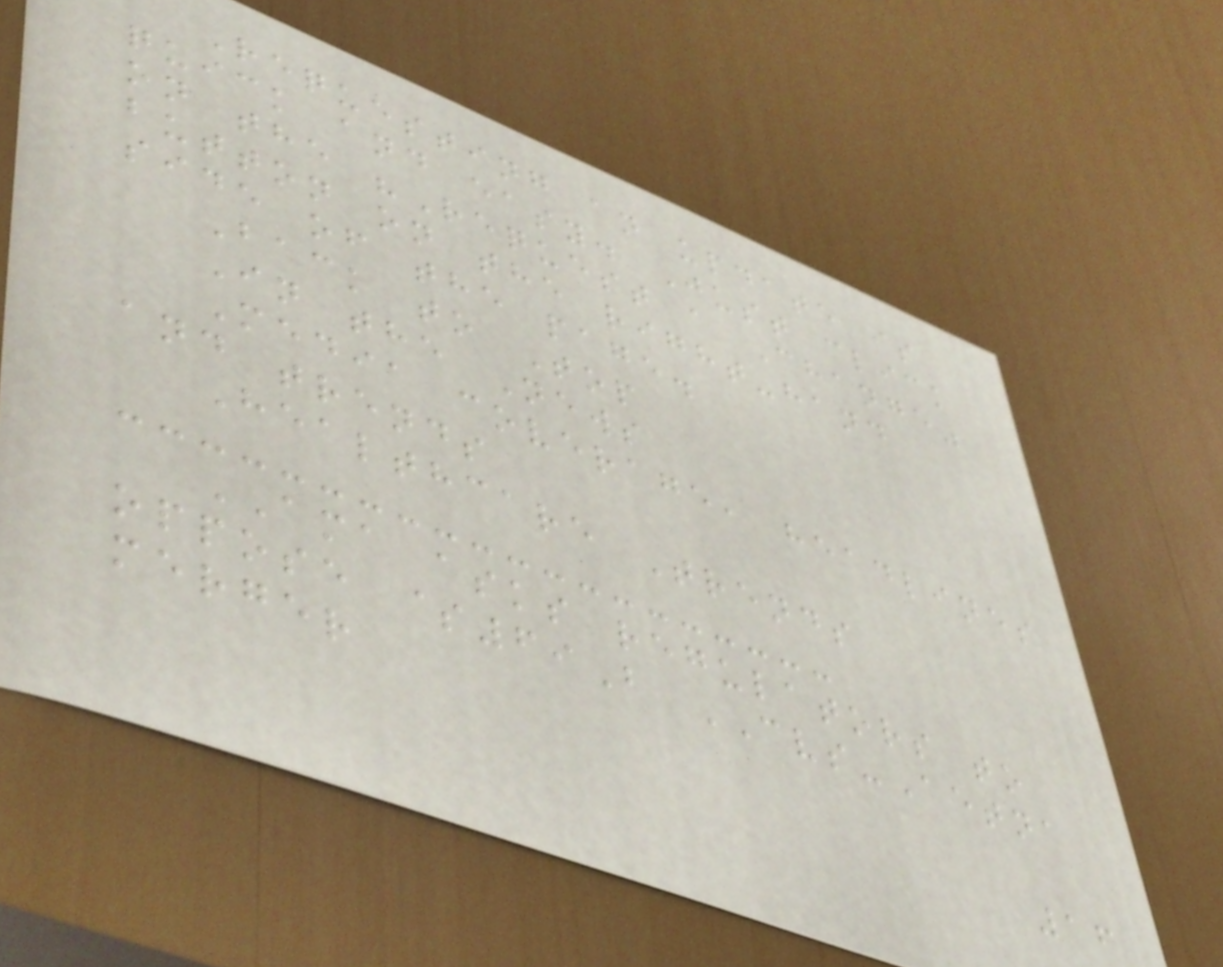Requesting an update is
quick and easy. Just click
on the "Request a Change"
button on the right-hand
side of the page.
Back to Top
In the News
Media coverage, headlines
and trends
Healthcare Trends
AMA asks regulators to
oppose $69B CVS-Aetna
merger
16
